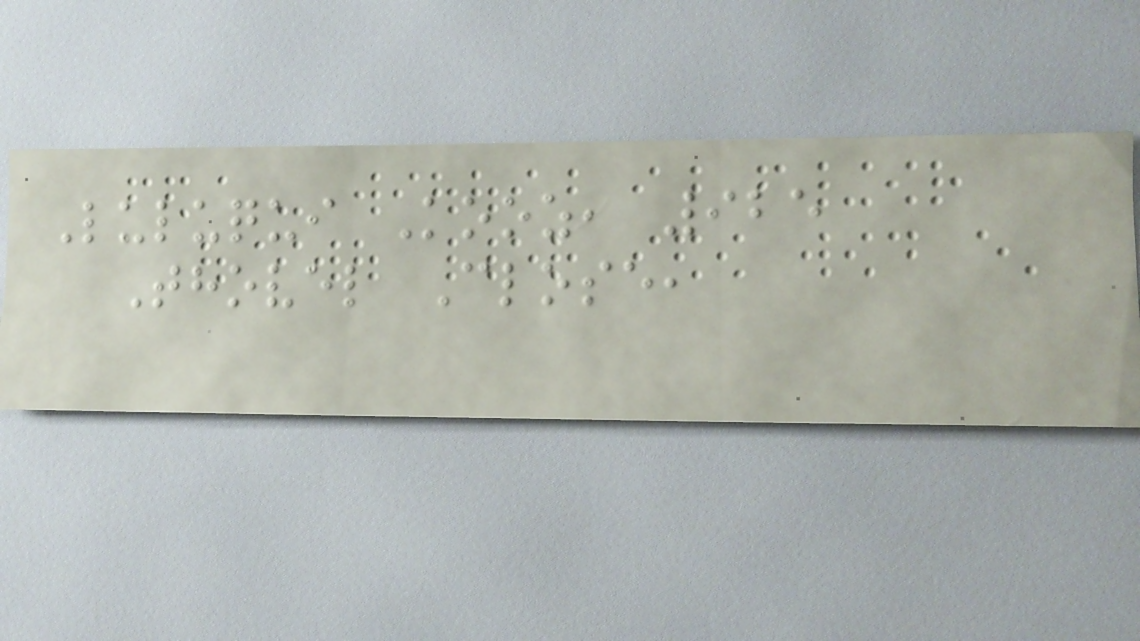Luluqui Kooz, 925
Thovel Close,
